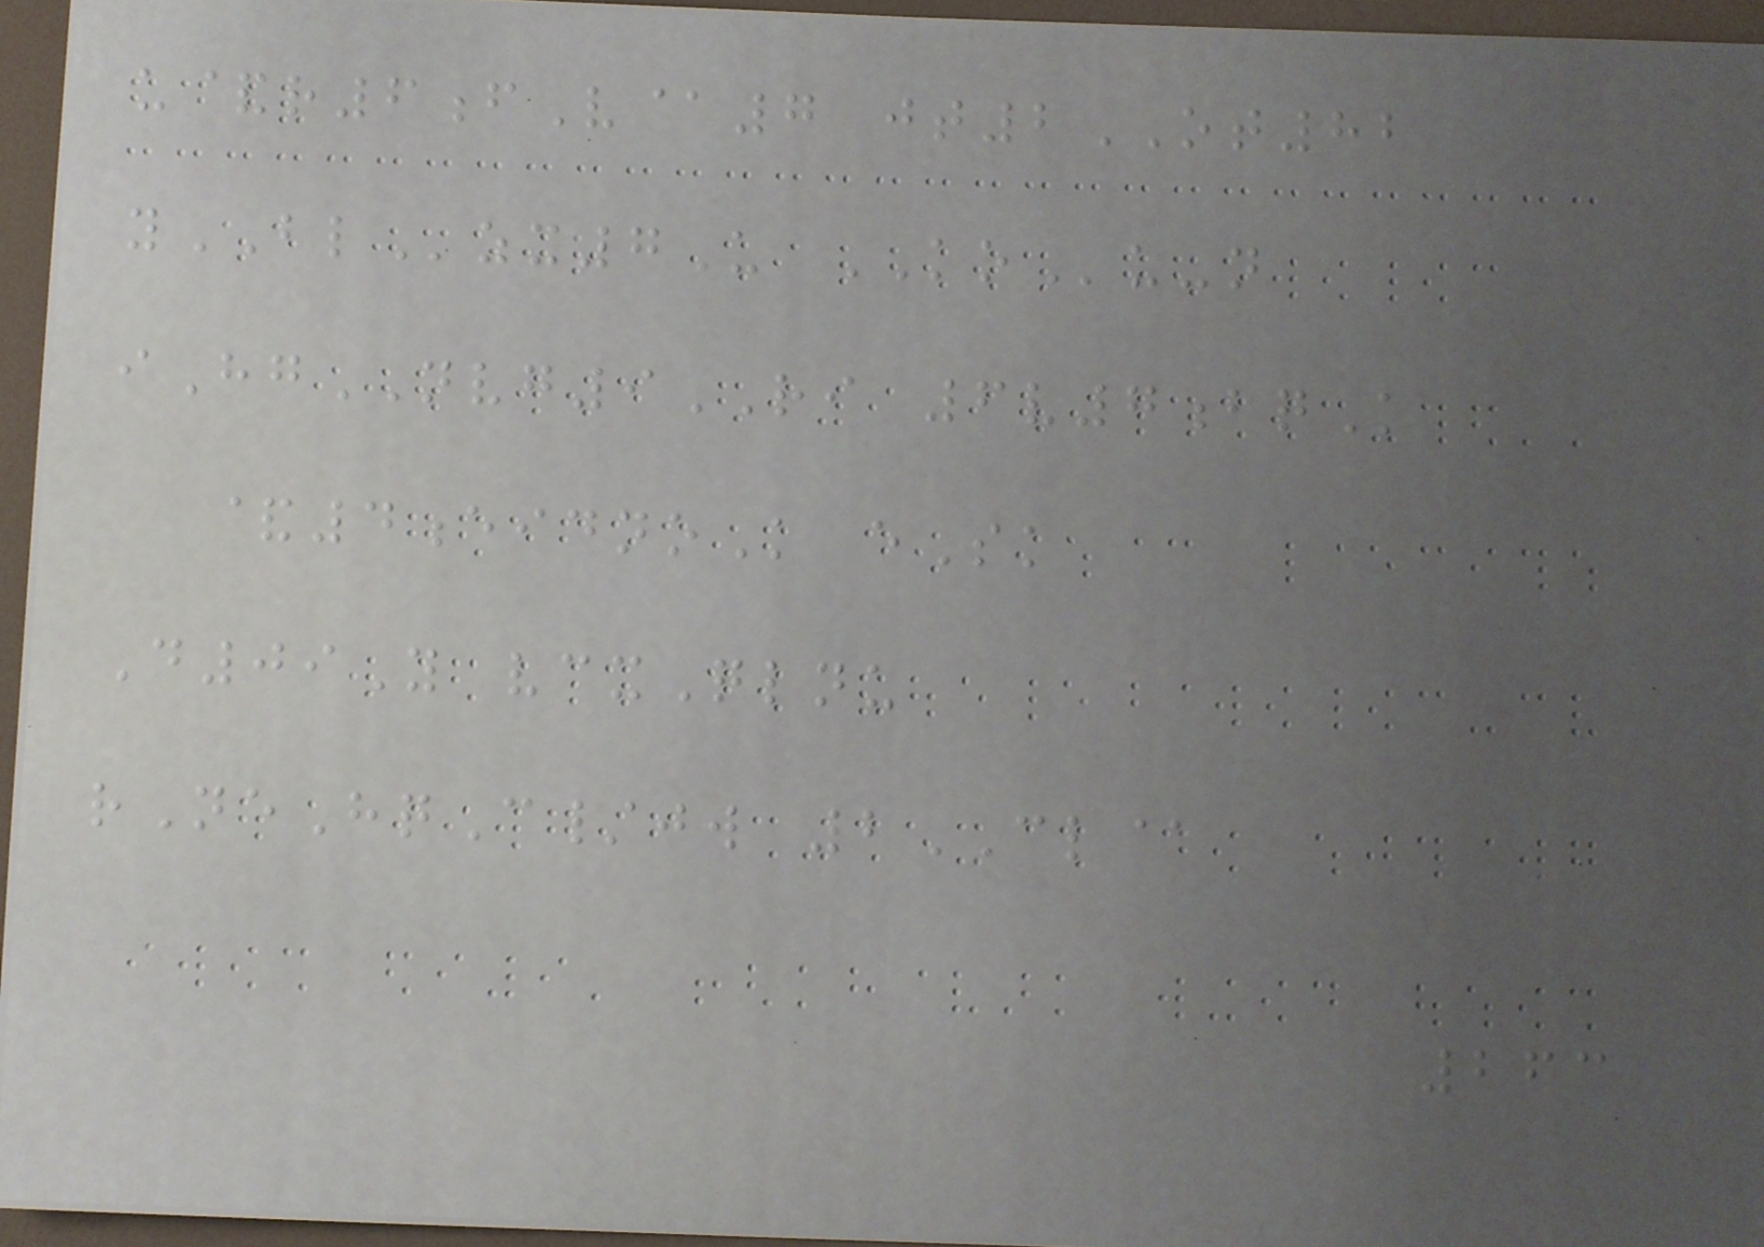u&r6fV@7 jt2OT82
yBLzx7U KOu-n
iHgNVG9RI 6v7bqK
&4eidnoK eSk
D09Y vcxQlnu
rNeHqC/jw 2CL@
263
